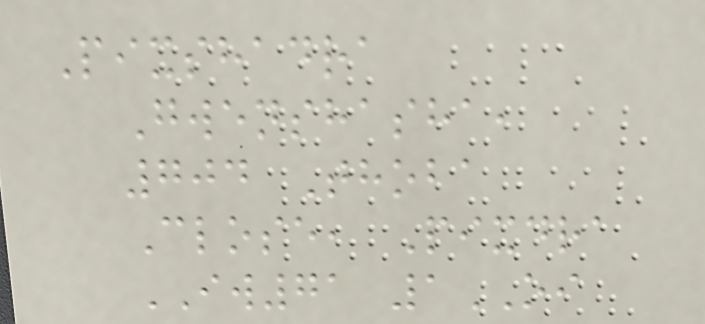Pixshadra
Gwenshasha,
704 Thoba
Close, Pixdra
IW71 1OI
